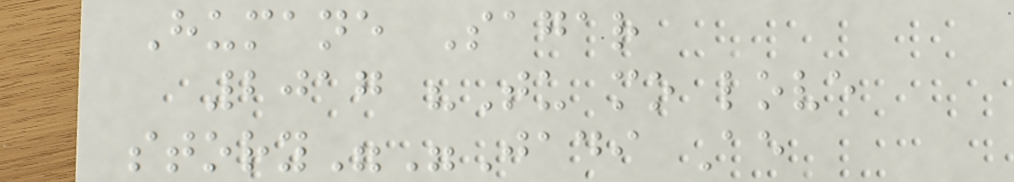Humane Sagar
2017 "Tu mo love
story""Jadi Ae
